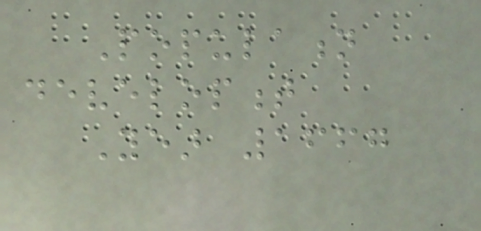Population
development
Year 1667
